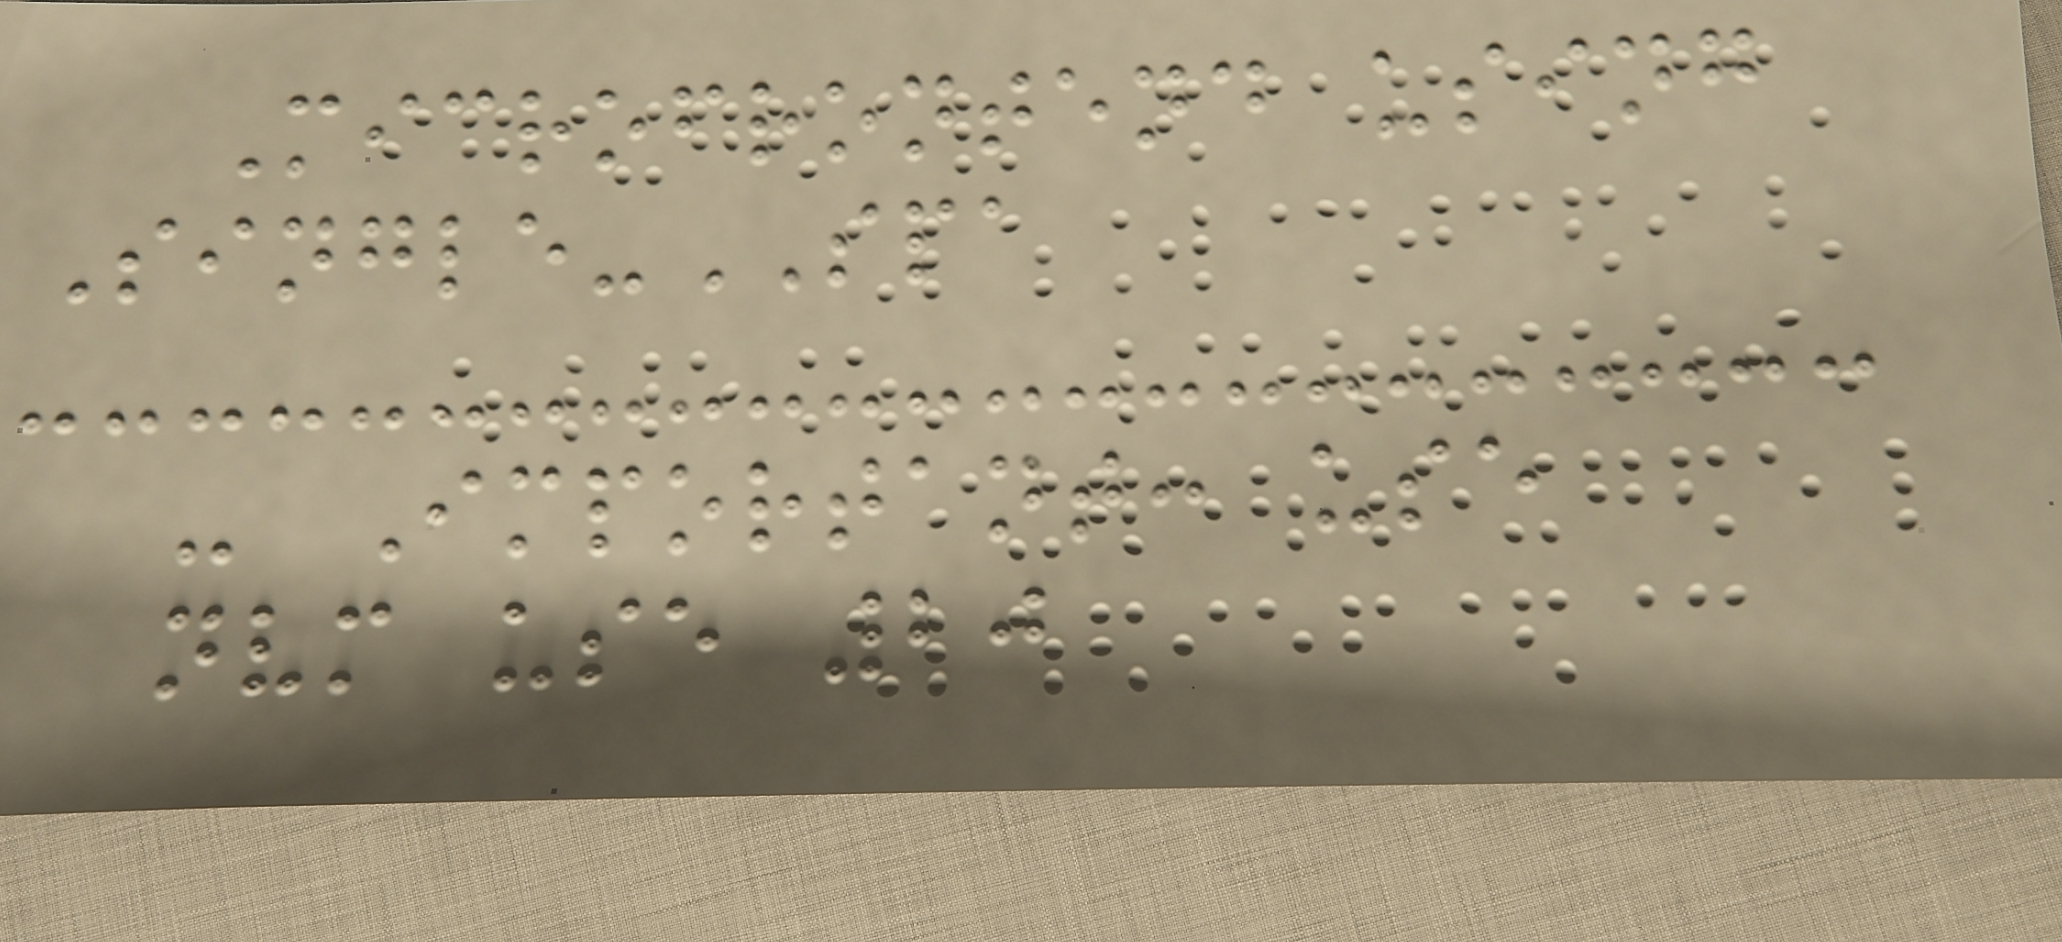Microfrontend using
Single-SPA
- Important: use
nvm use 20
